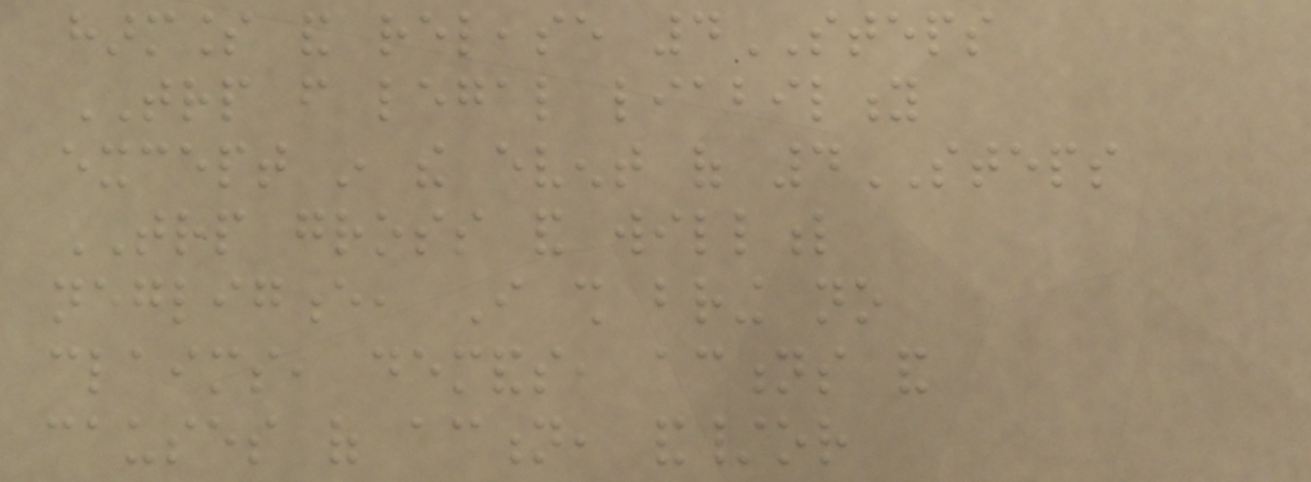harmless and release 4STEPS
TRP from legal liability
except in the event of 4STEPS
TRP gross and willful
negligence, I shall bring no
claims, demands, actions and
causes of action, and/or
